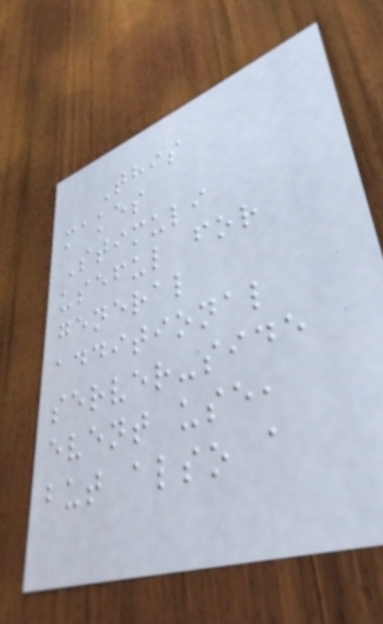This
makes
Stimuli
useful for
general
additional
server-side
event use,
but also a
